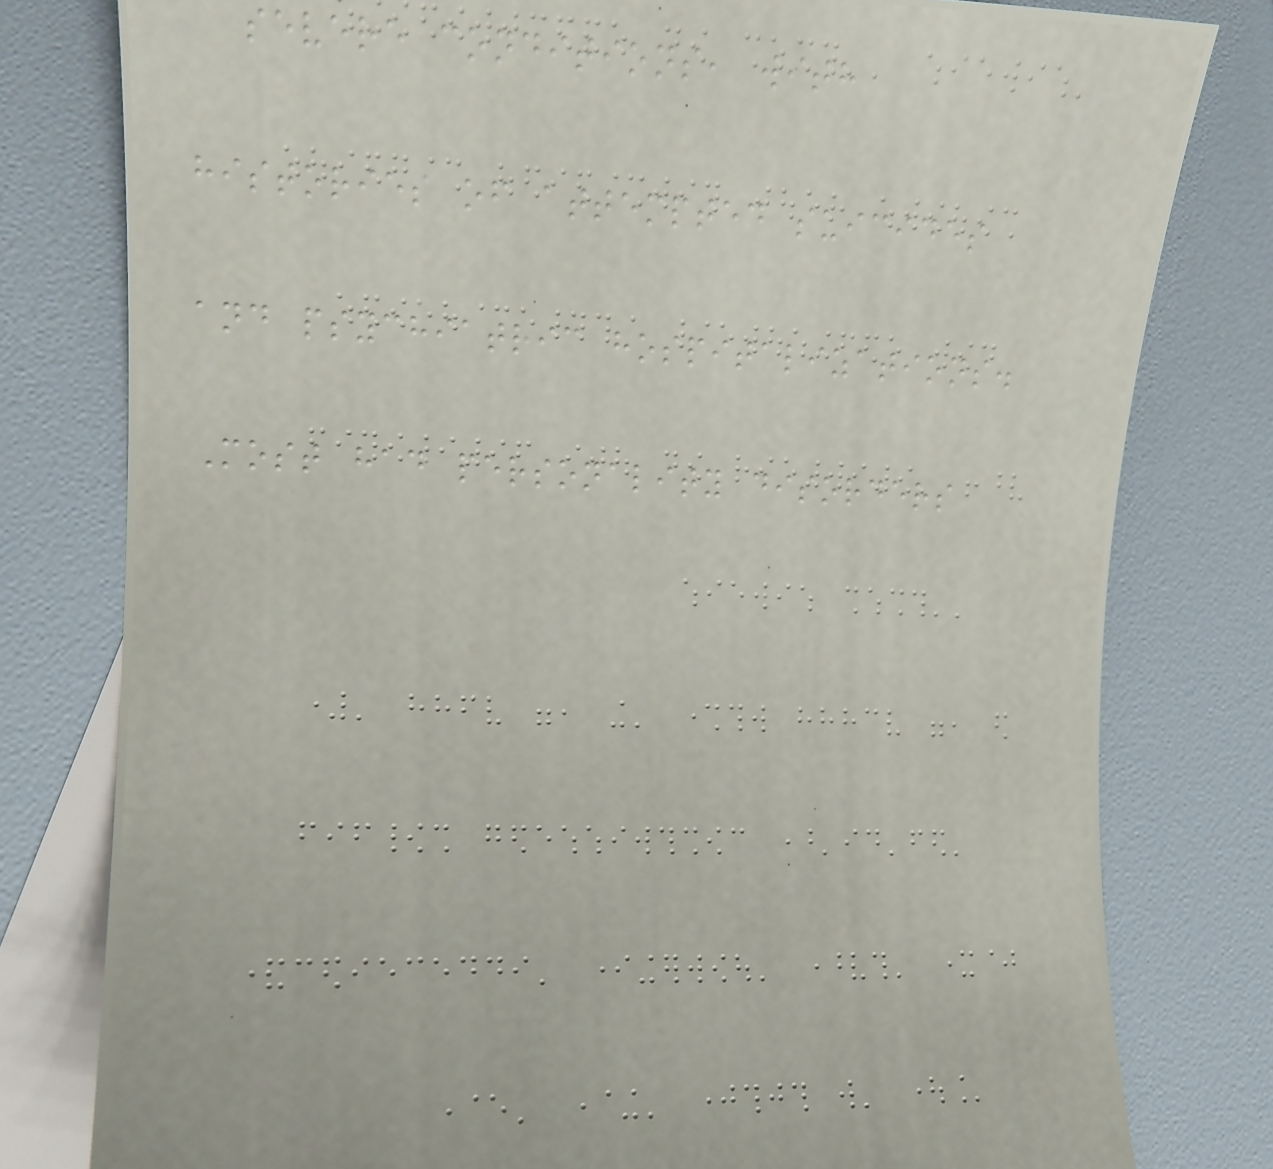severe conditions, with
histories of attempted suicides
and psychiatric hospitalizations.
Most had personality disorders
